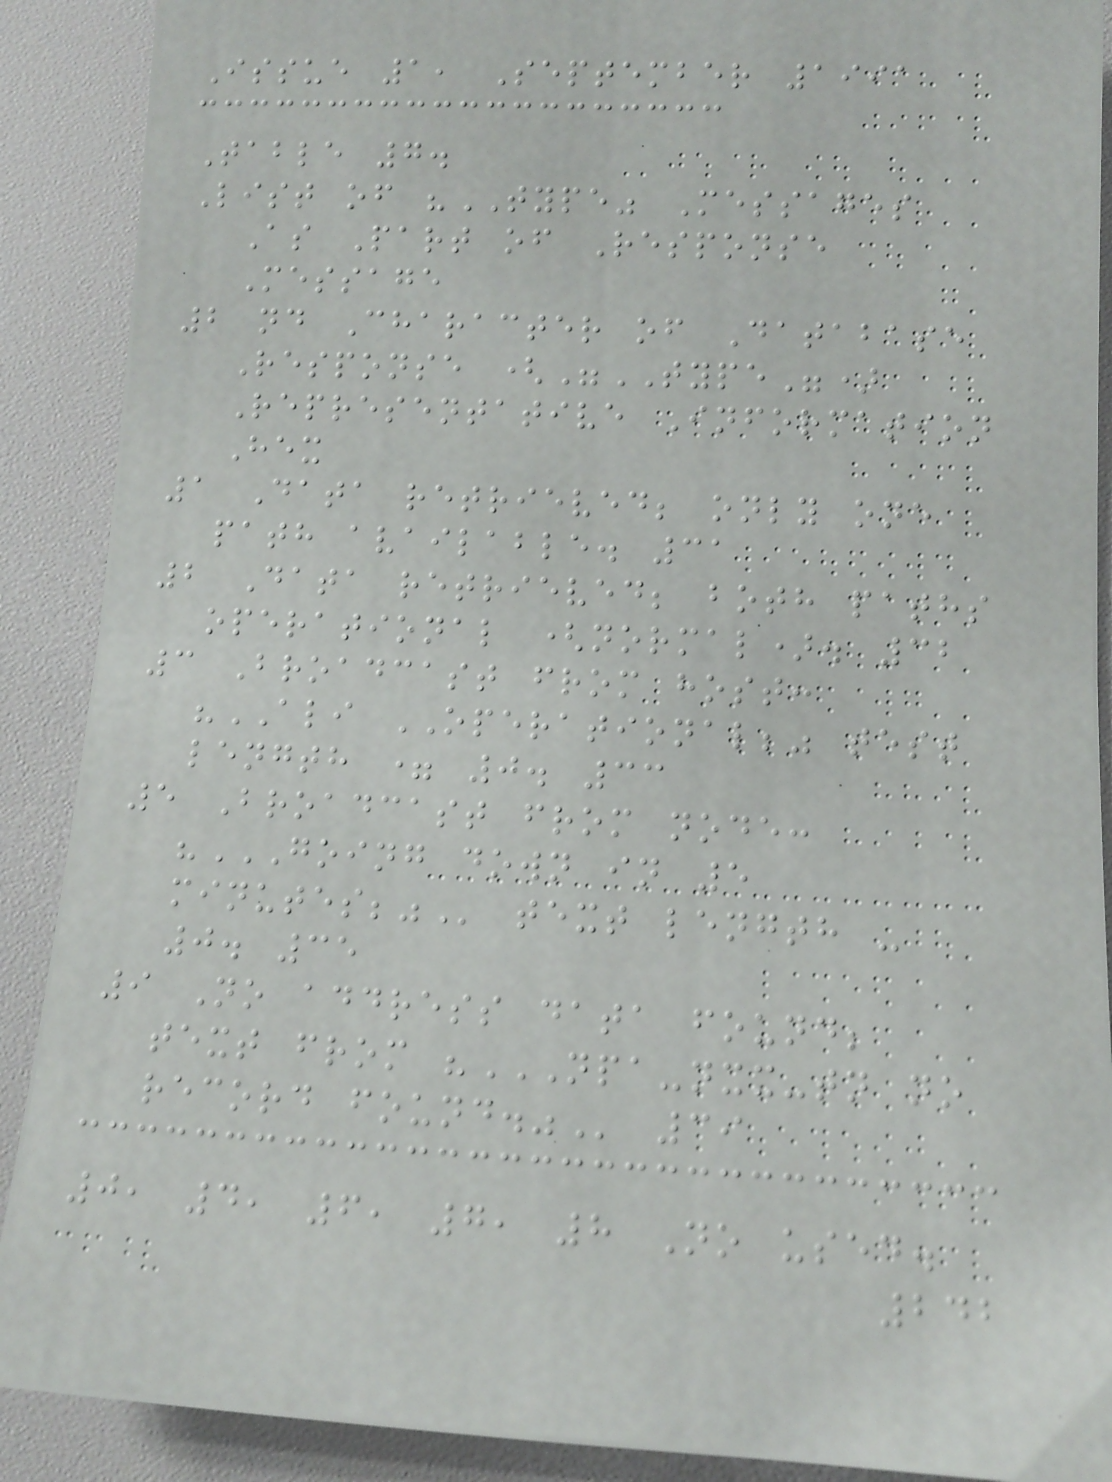Issue 1, September 1991
Table 7.
List of "TYPE" Messages
As Part of Response
Message
2 nd Character of Database
Response ("TYPE")
Representative Information
Hex
1 Data retrieved; only one
path available. 31
2 Data retrieved; both paths
operational (normal). 32
3 Broadcast from host:
"ALI OPERATIONAL;" test
length = 0. 33
5 Broadcast from node:
"GOING DOWN IN 5
MINUTES;" text length -
0. 35
9 No address data found;
text from "NPA-NXX-TN NO
RECORD FOUND." 39
0, 4, 6, 7, 8 No used.
242
